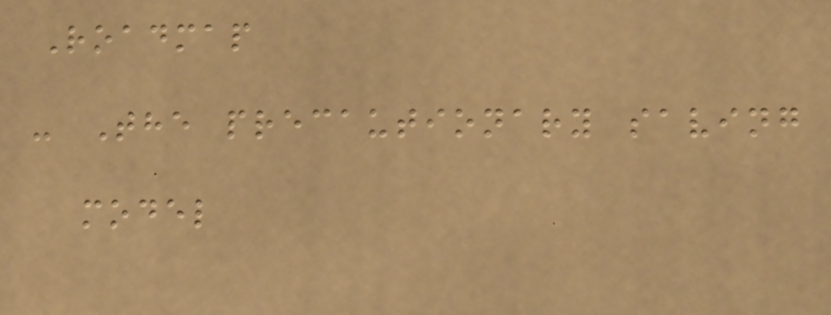Roadmap
- The precautionary saving
model
